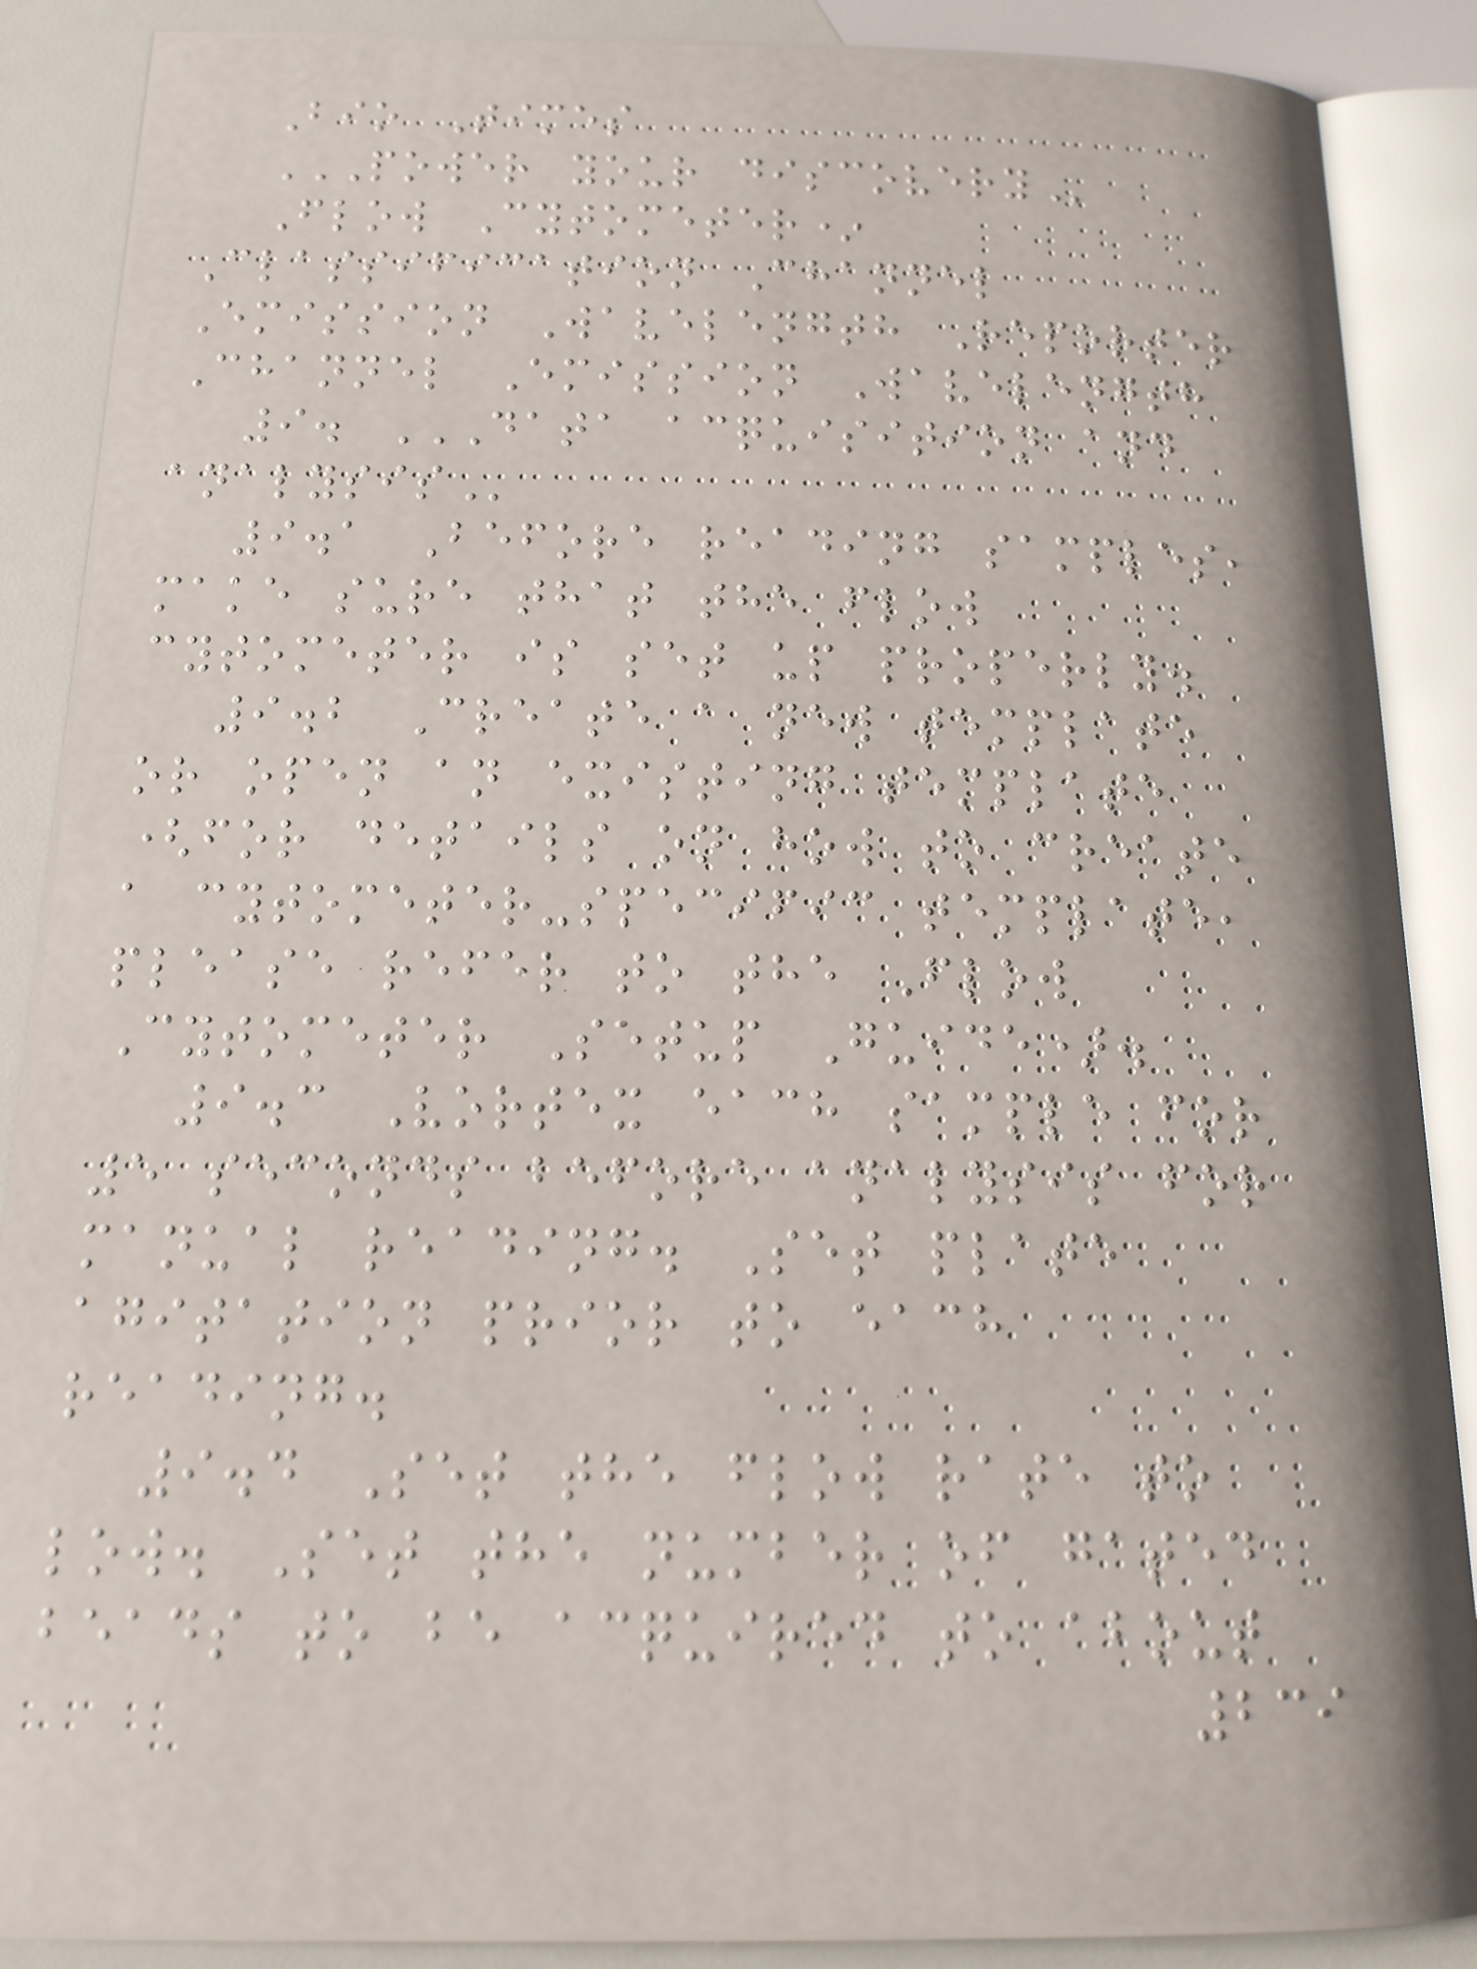Bio Times
POWER YOUR DISCOVERY
Flow Cytometer*
Classification Channel
Emission Wavelength Reporter
Channel Emission Wavelength
9. DATA ACQUISITION AND
ANALYSIS
9.1 Before reading samples,
make sure that the flow
cytometer is set up properly.
9.2 Create a new template
or open an existing template
(for details on how to create
a cytometer-specific template,
please refer to the Flow
Cytometer Setup Guide).
9.3 Vortex each sample for
5 seconds before analysis for
manual reading. Set plate
agitation prior to each
reading.
9.4 Set the flow rate to
low. Set the number of gated
beads to be acquired to about
239
